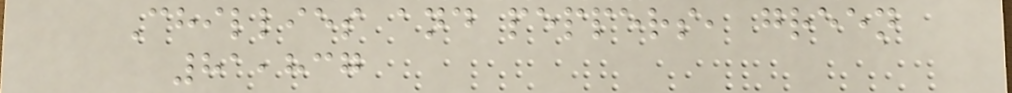Chillies and peppers, green
81,837
